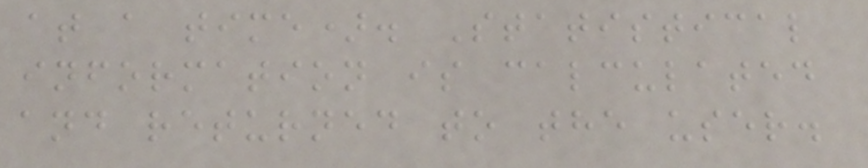at a time). Statistical
information is calculated
and returned to the user.
